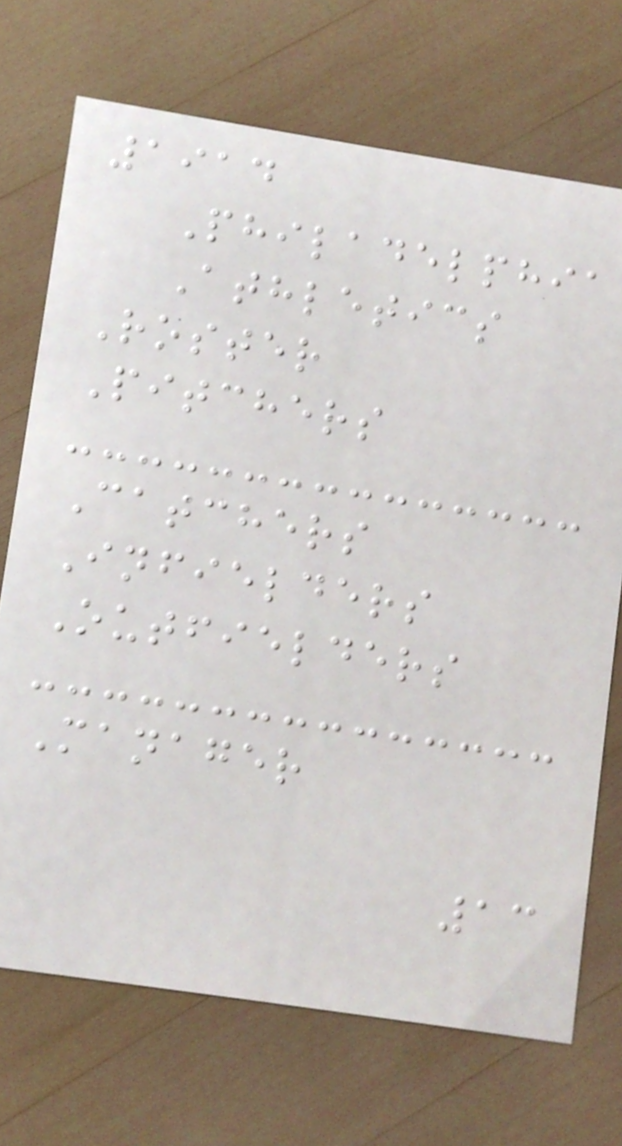1914
Philadelphia
Athletics
Roster
Pitchers
Catchers
Infielders
Outfielders
Manager
13
